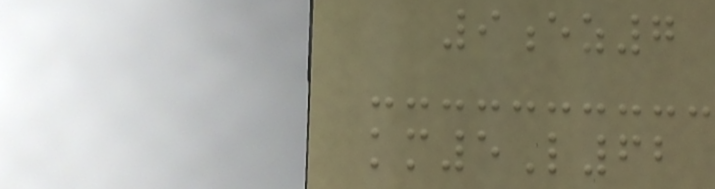9ez7
km5L62
